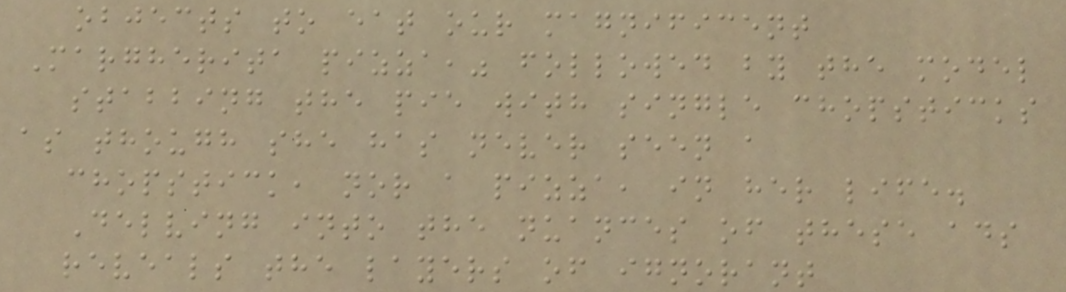objects to eat our magnificent
Margherita pizza," followed by the model
stabbing the pie with single chopsticks
as though she has never seen a
chopstick, nor a pizza, in her life.
Delving into the nuances of these ads
reveals the layers of ignorant
